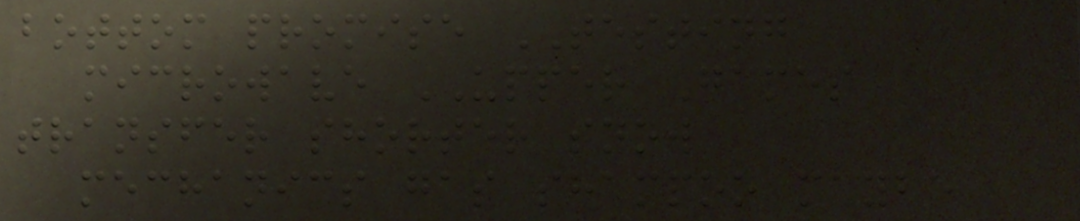bottom promise TESTING
microwave UPPER Games
transfer shorter snow
mechanics gas shampoo maybe
